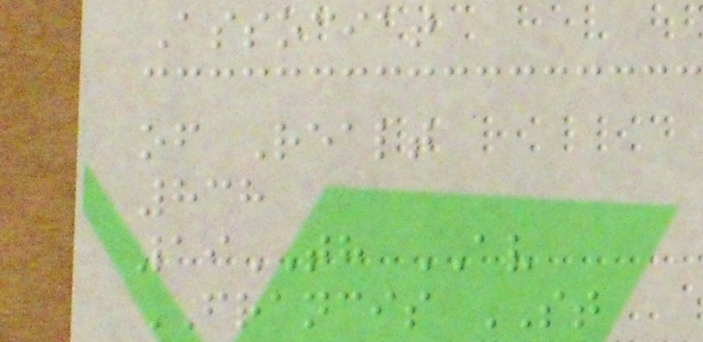Associat
of Realt
838
19TH AV
FRANCIS ST
